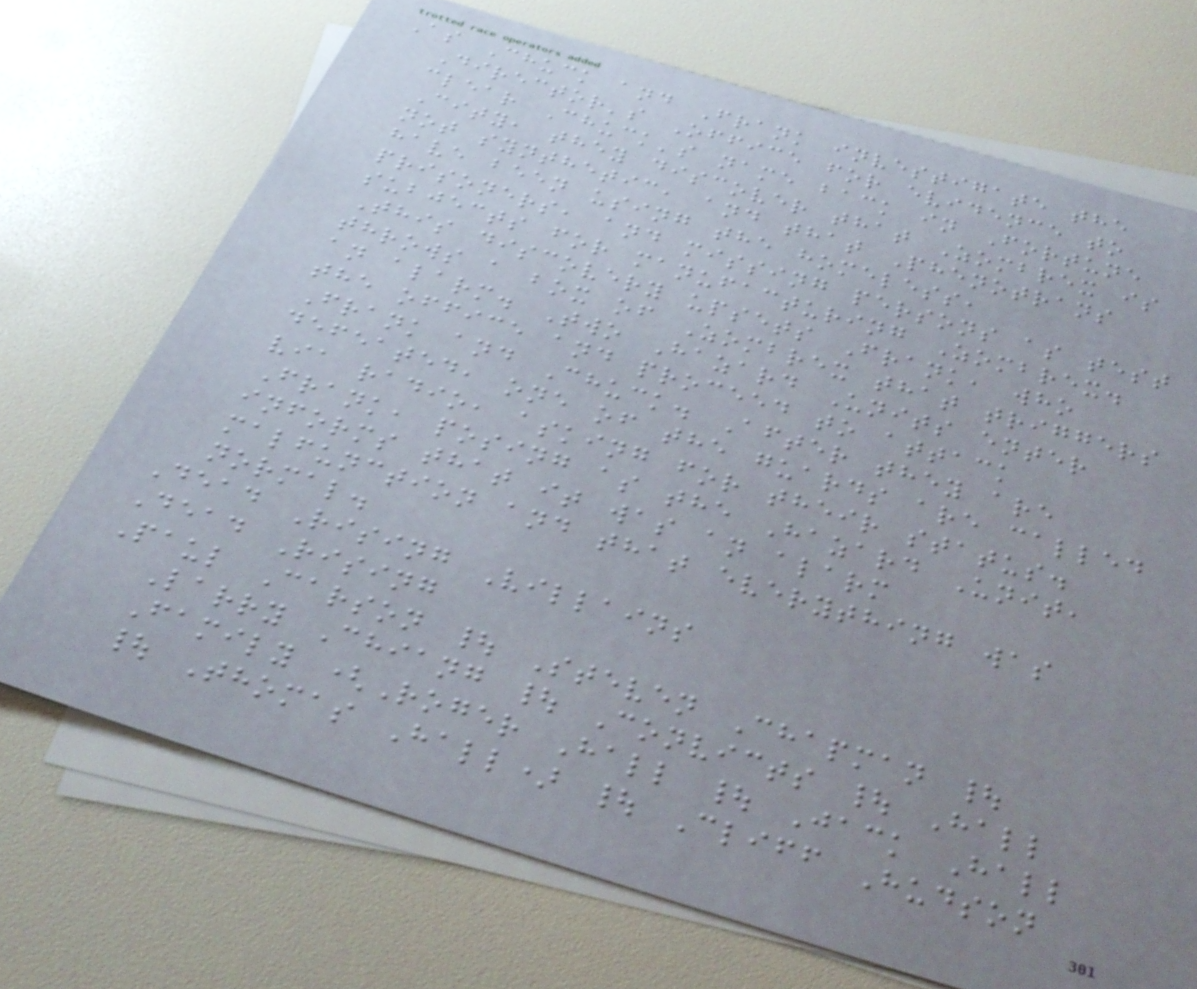As Chuck and Frank investigate the
Director's Office for evidence to
clear Chuck's name back in Fortune
City, they discover that Zombrex is
not synthetic, and that Phenotrans
have been using the homeless,
prisoners, and missing persons as test
subjects for manufacturing Zombrex.
This discovery upsets Frank, who
throws a box of Zombrex that triggers
an alarm. Two Hazard Units enter
the office and proceed to attack
Frank and Chuck. After they are
defeated, one of the guards are called
via radio, asking for their status.
Frank, posing as the Hazard Unit,
informs that it was an alarm
malfunction and that everything was
normal.
Dead Rising Villains
Dead Rising
Paul Carson | Steven Chapman |
Larry Chiang | Convicts | Hall
Family (Roger Hall | Jack Hall
| Thomas Hall) | Cliff Hudson
